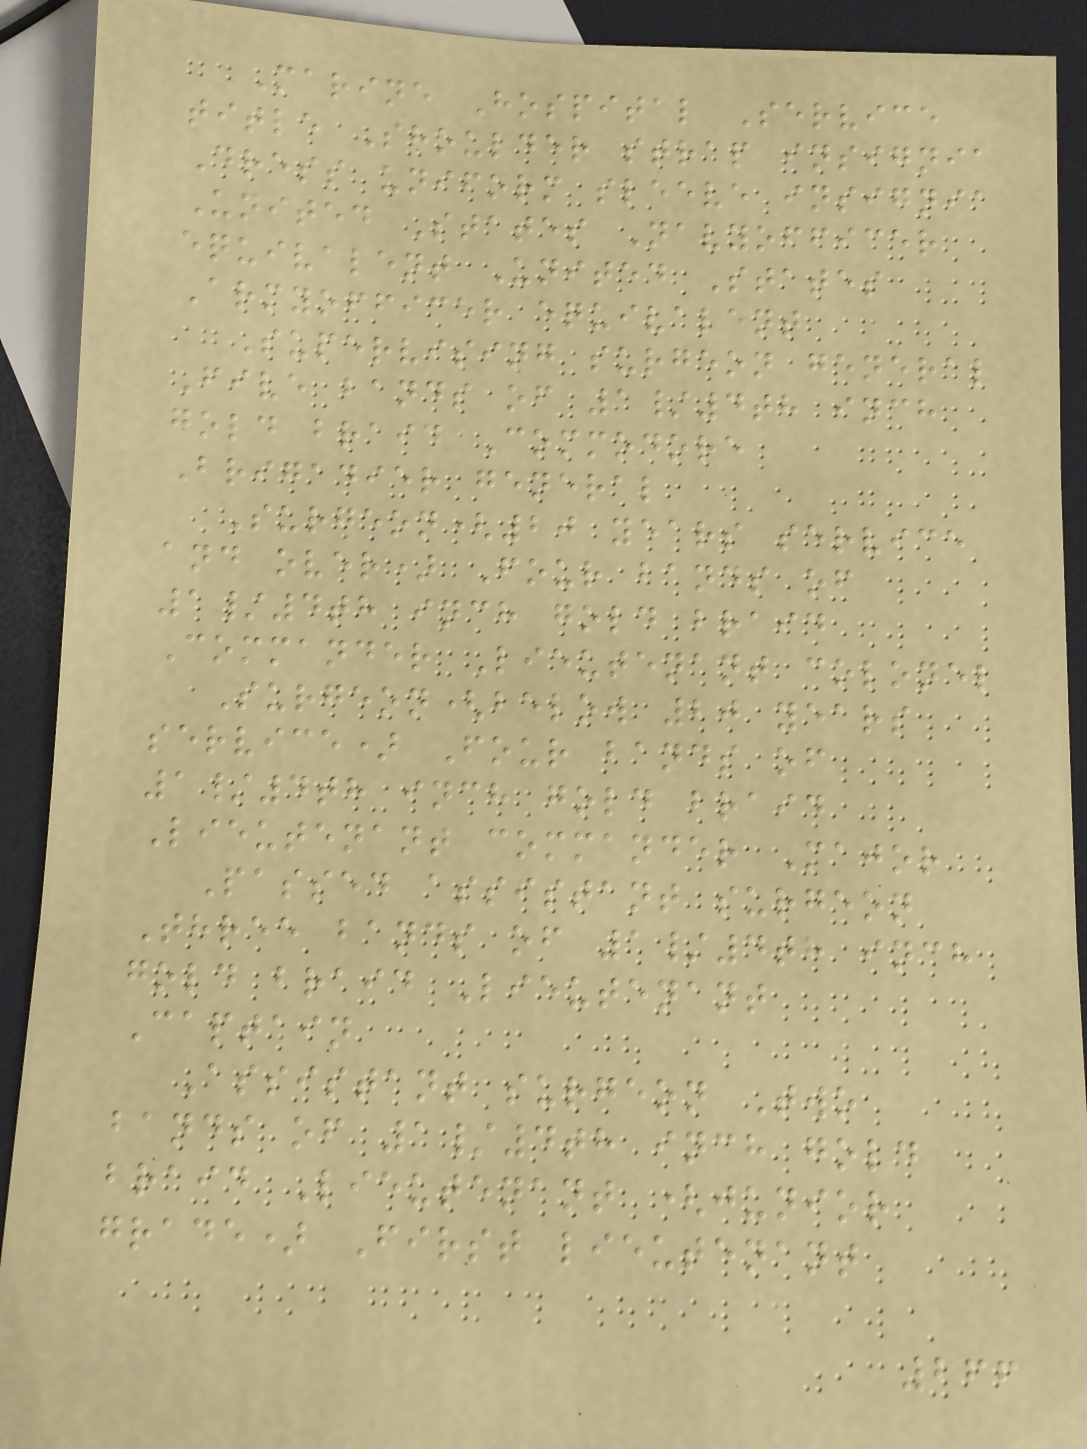Marine Hospital Service
title Shoulder strap insignia
Dress uniform sleeve insignia
United States Navyofficer
equivalent United States
Armyofficer equivalent
Supervising surgeon general
Five bands of 1/4th inch
gold braid Commodore
Brigadier general
Surgeon(20 years service
and over) Four bands of
1/4th inch gold braid
Commander Lieutenant colonel
Surgeon(below 20 years
service) Four bands of
1/4th inch gold braid
Lieutenant commander Major
Passed assistant surgeon
Three bands of 1/4th inch
gold braid Lieutenant
Captain
Assistant surgeon Two
bands of 1/4th inch gold
braid Lieutenant (junior
grade) First lieutenant
266
